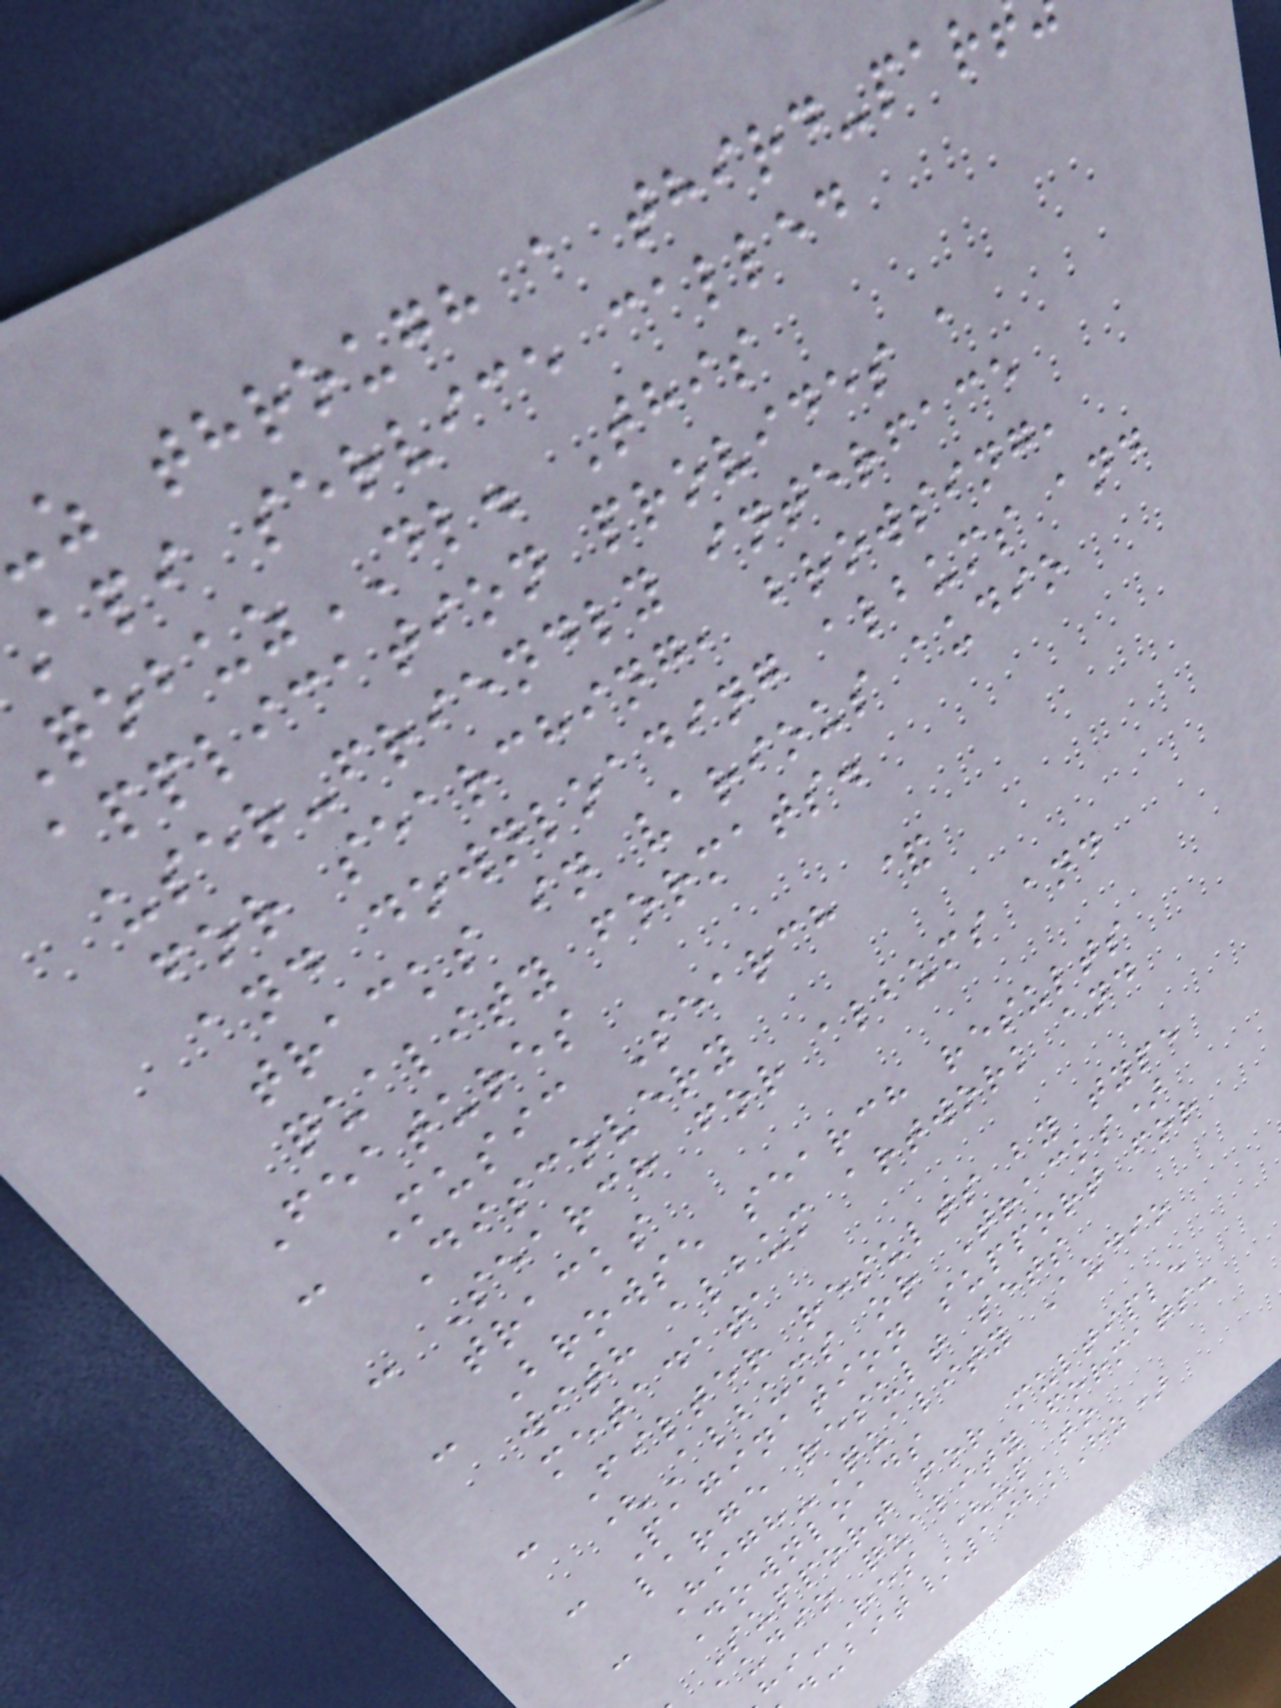z through a third-par
api service called
obuzDL. This
application provides a
user-friendly interface
for searching, browsing,
and downloading albums and
tracks in various audio
quality formats.
Features
- Music Search &
Discovery
- Search for albums and
tracks
- Browse search results
with album artwork and
metadata
- Filter results by type
(Albums or Tracks)
- Pagination support for
large result sets
- High-Quality Audio
Downloads
Support for multiple
audio quality formats:
i-Res (up to
-bit/192kHz)
